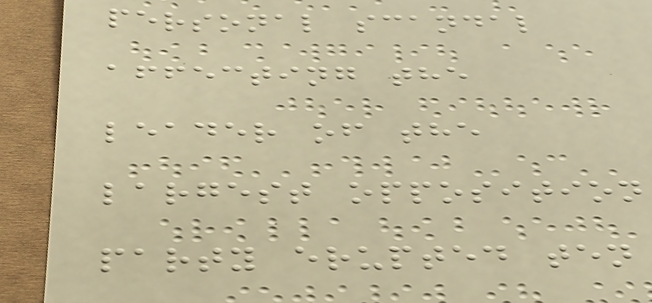personal scandal
affecting the
leader of the
largest opposition
party erupted ten
